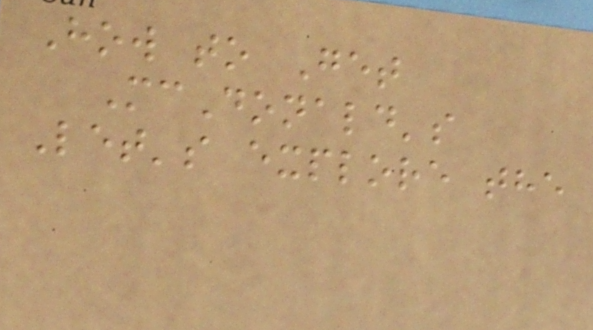How to Get
McDonald's
Let's explore the
